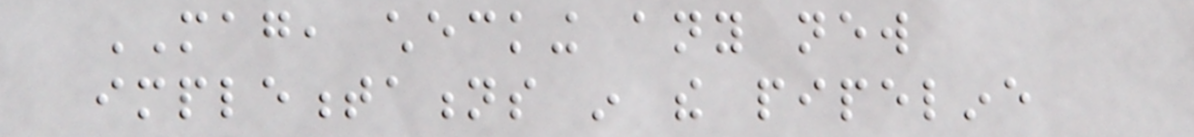MAG, checking any new
implementations in the pipeline
